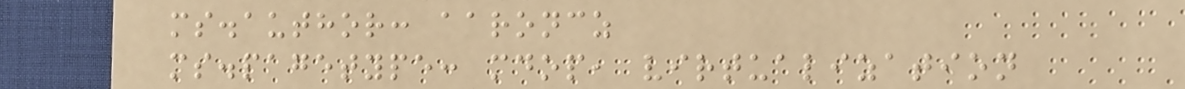ms.author: aaroncz
ms.pagetype: mdop, virtualization
